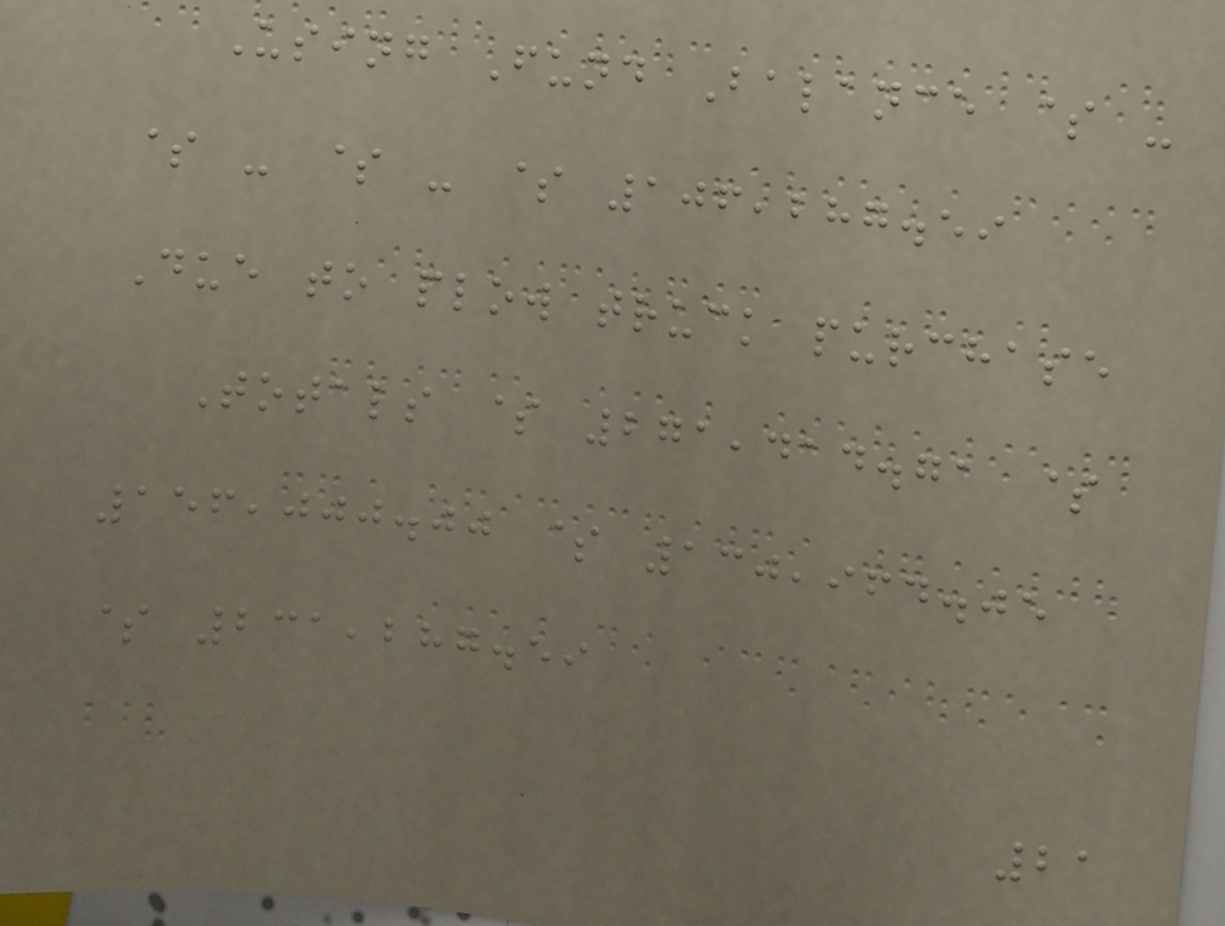Using Fund Balance $ -
$ - $ - $ 106,287.59
Due to plow truck purchase
Totals $ 271,414.71 $
156,000.00 $ 130,964.05
$ 231,287.59
21
